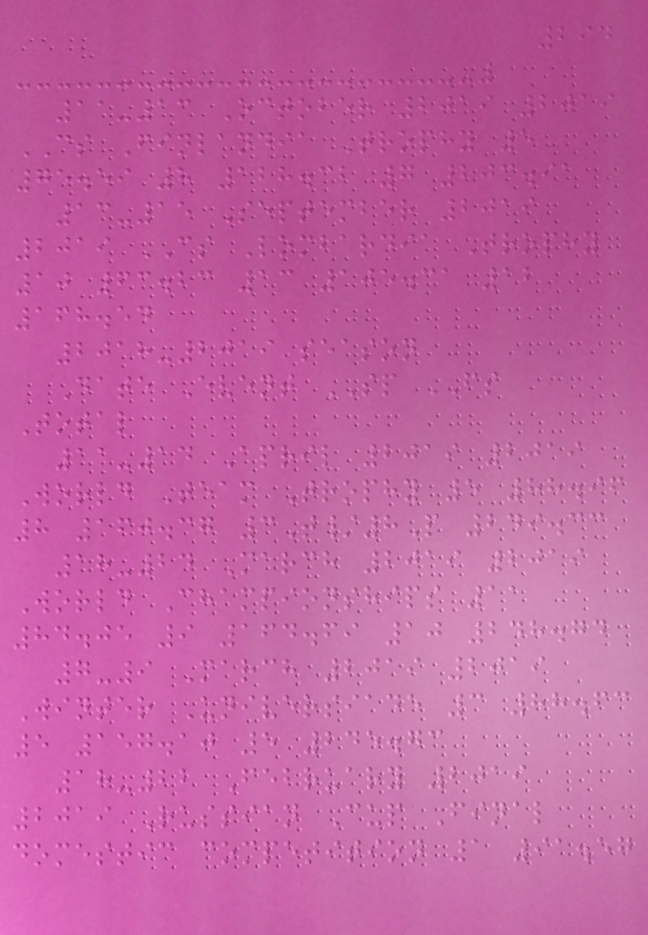294
11-13 October 2019 2019
CS Finlandia Trophy 5
75.59 8 128.32 7 203.91
13-15 September 2019
2019 CS Lombardia Trophy
10 63.23 13 105.31 12
168.54
2018-2019 season
Date Event SP FS
Total
11-14 April 2019 2019
World Team Trophy 5 88.96
8 160.37 3T/8P 249.33
18-24 March 2019 2019
World Championships 11
84.05 9 164.69 10 248.74
7-9 March 2019 2019
Winter Universiade 3 88.63
5 157.10 5 245.73
18-22 February 2019
2019 Russian Cup Final
domestic competition 1 91.57
